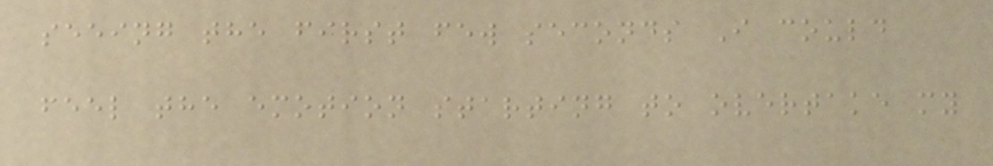seeing the first few seconds I could
feel the emotion starting to overtake my
